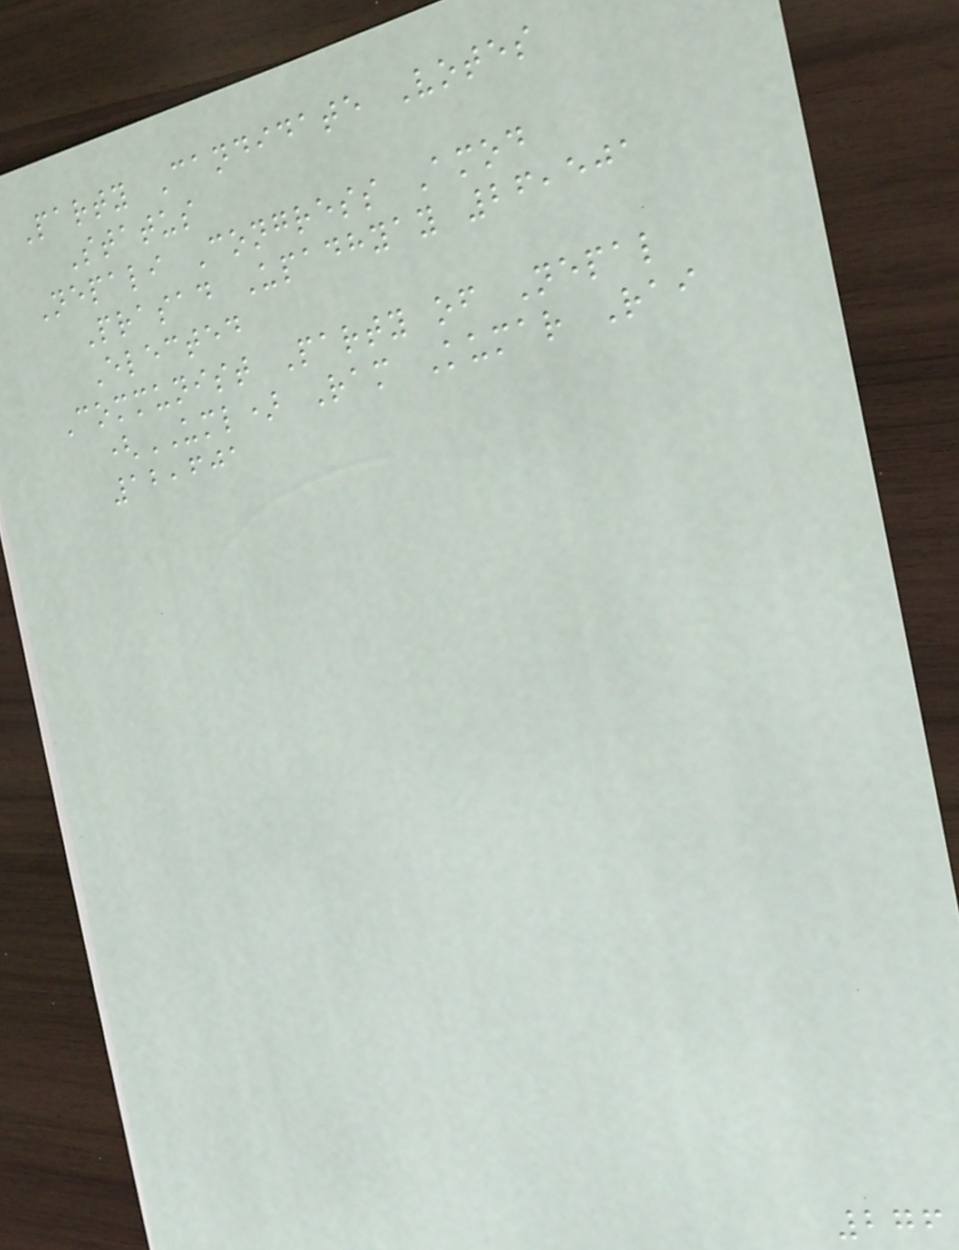Party Candidate Votes
Status
Nepali Congress Amod
Prasad Upadhyay 26,501
Elected
Communist Party of Nepal
(UML) Ram Kumar Rai
12,601
276
